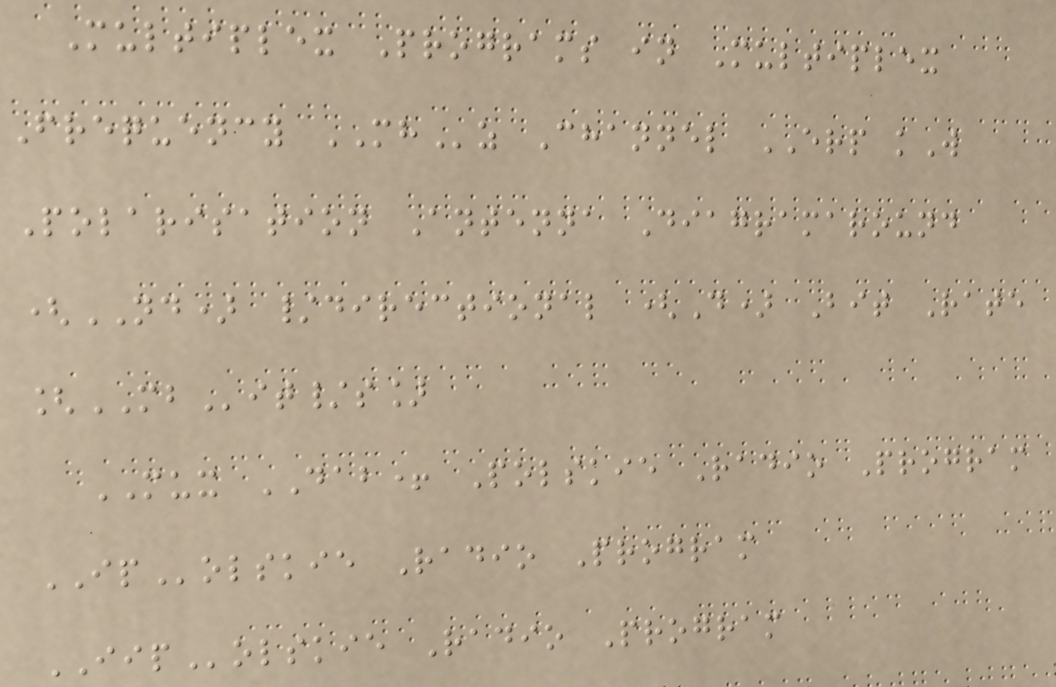Multiplex Programs in Multiplex
Frequency MHz Channel ERP kW
Polarisation Antenna Diagramaround
(ND) /directional (D) Bit Rate
[MBit/s]
MUX DAB+ Polskie Radio Program
IPolskie Radio Program
IIPolskie Radio Program
